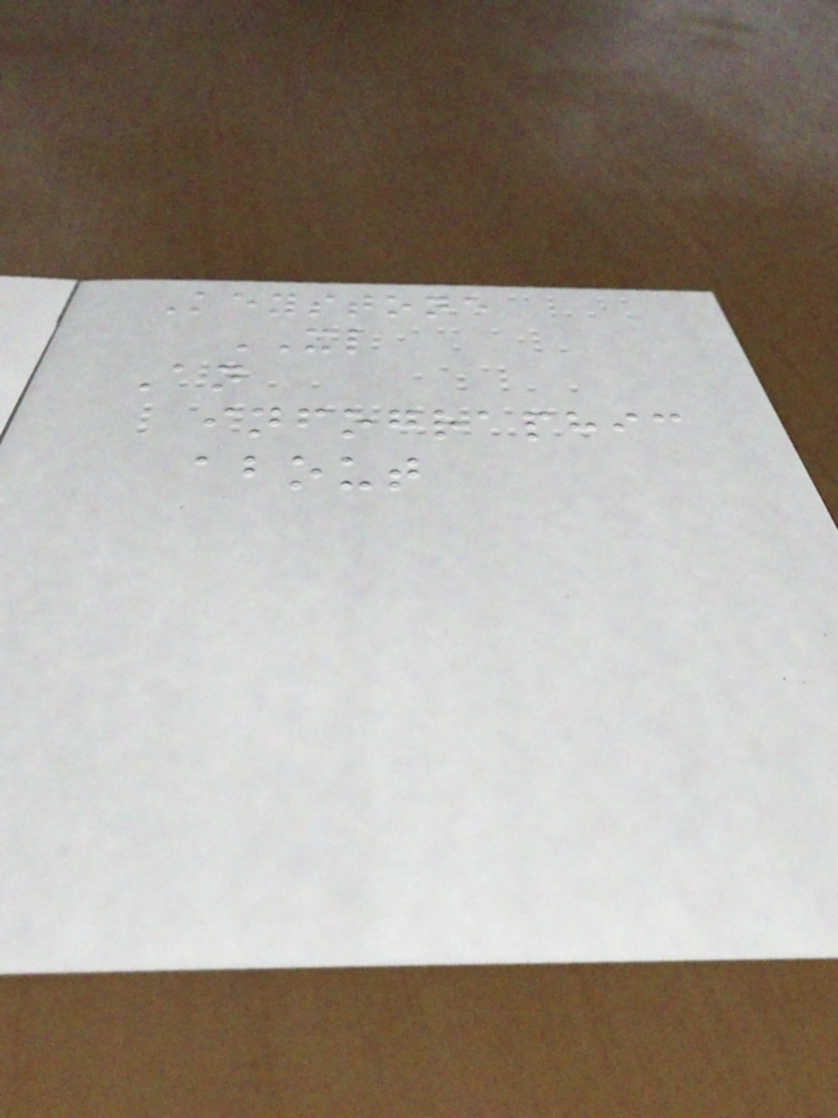Keystone
XL
An
infographic
about
